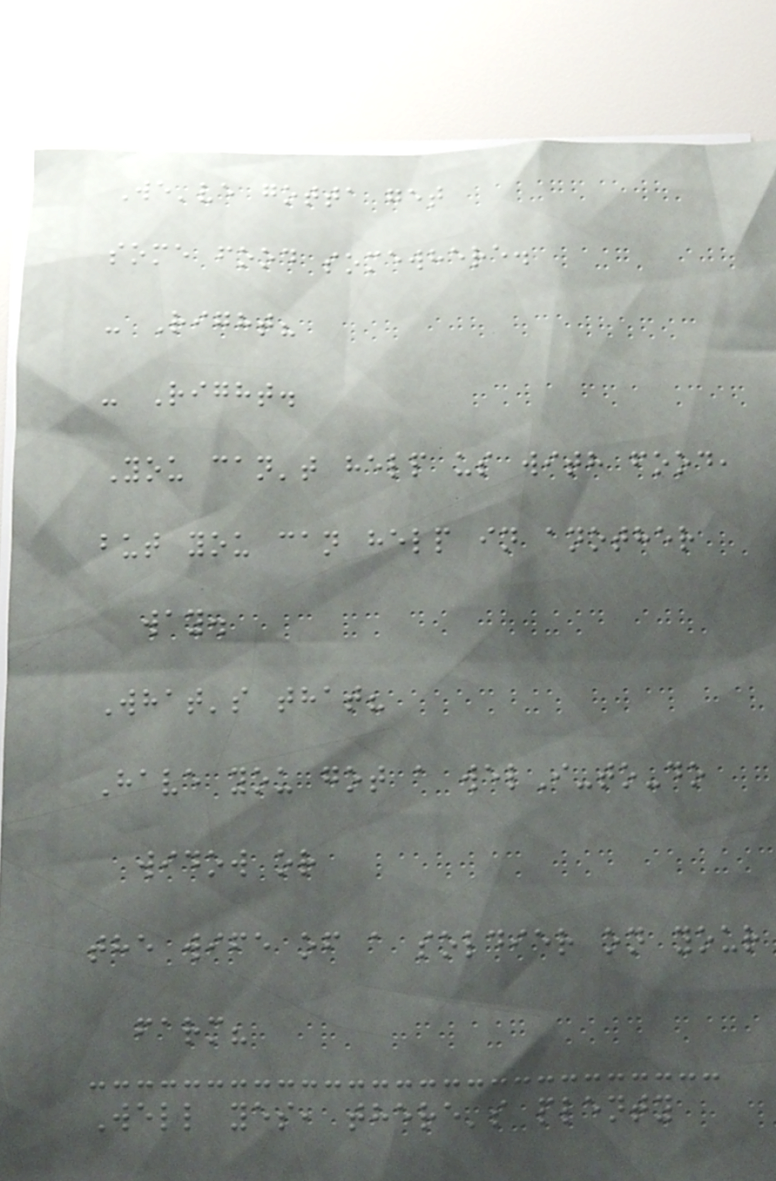We've gotta get
some food somewhere.
- Right?
- Right.
You can't help us with food,
but you can help in another
way.
What's that?
Have you got a welI-to-do
widow or
the wife of a soldier on your
farm?
Well yes, there's plenty
